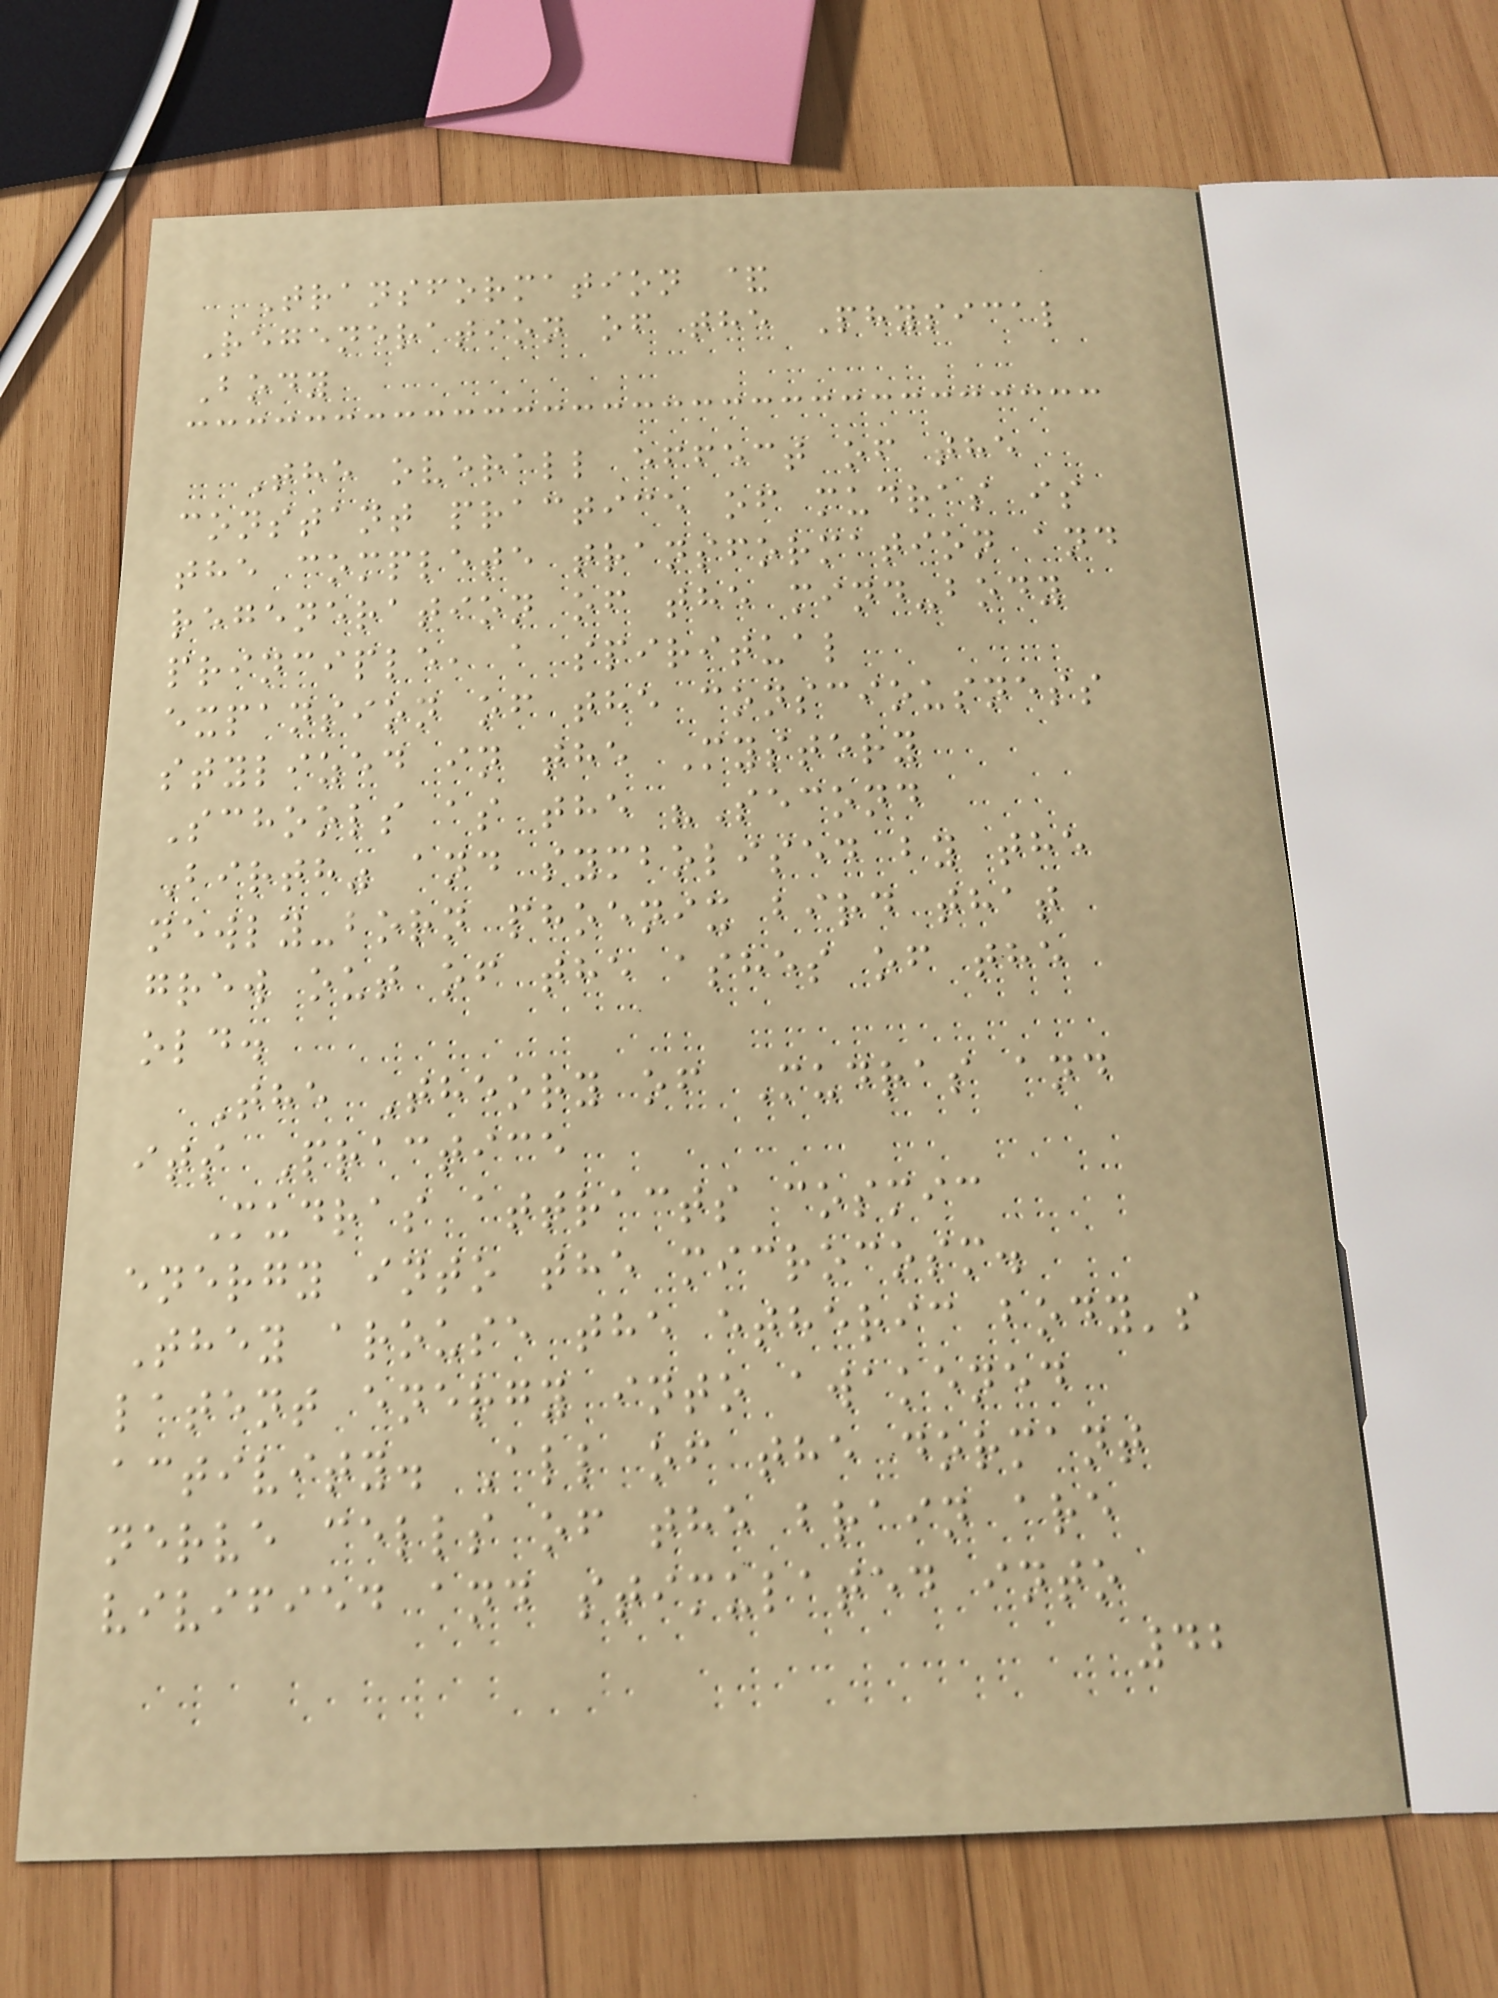Transformation &
Regeneration of the Physical
Body
The overall effect of the
constant practice of mudras is
the complete transformation and
regeneration of the mind-body
principle, a spiritual
expansion of the consciousness
stylized in the Mystery
Schools as the "Second
Birth" and symbolised by the
newly-born phoenix bird that
grew out of the ashes of the
old.
The Theory of Mudras and
its Practice
Mudras attracts cosmic
energy into the microcosm.
They arouse the etheric body's
latent energy into awakened
activity. All of the dormant
nerve cells of the brain are
vivified and stimulated into
42
